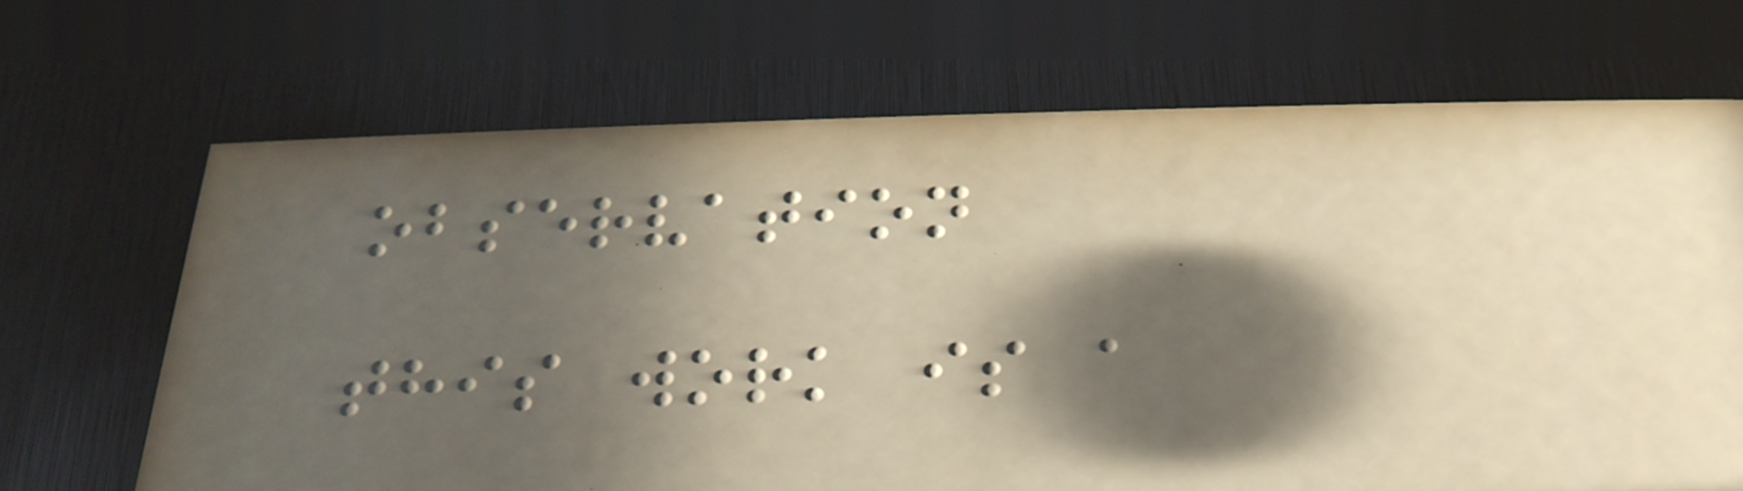observation
this work is a
